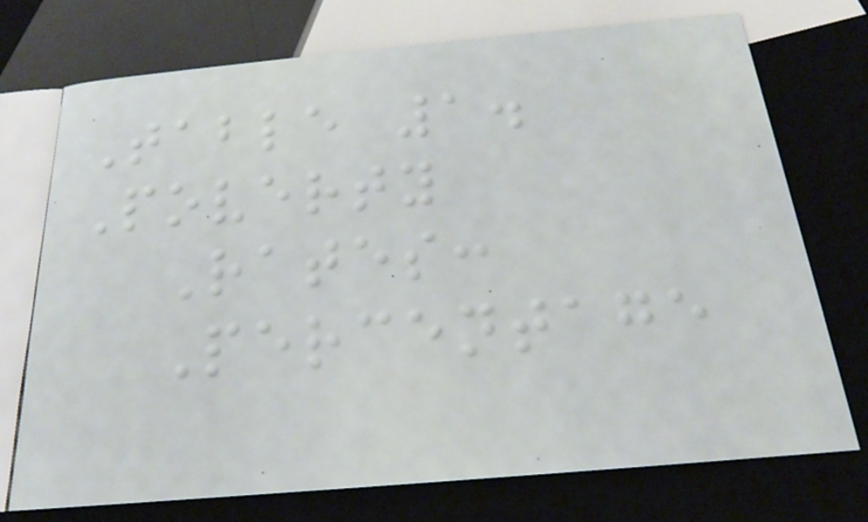Table 1.
Poverty
Rates:
Percentage
